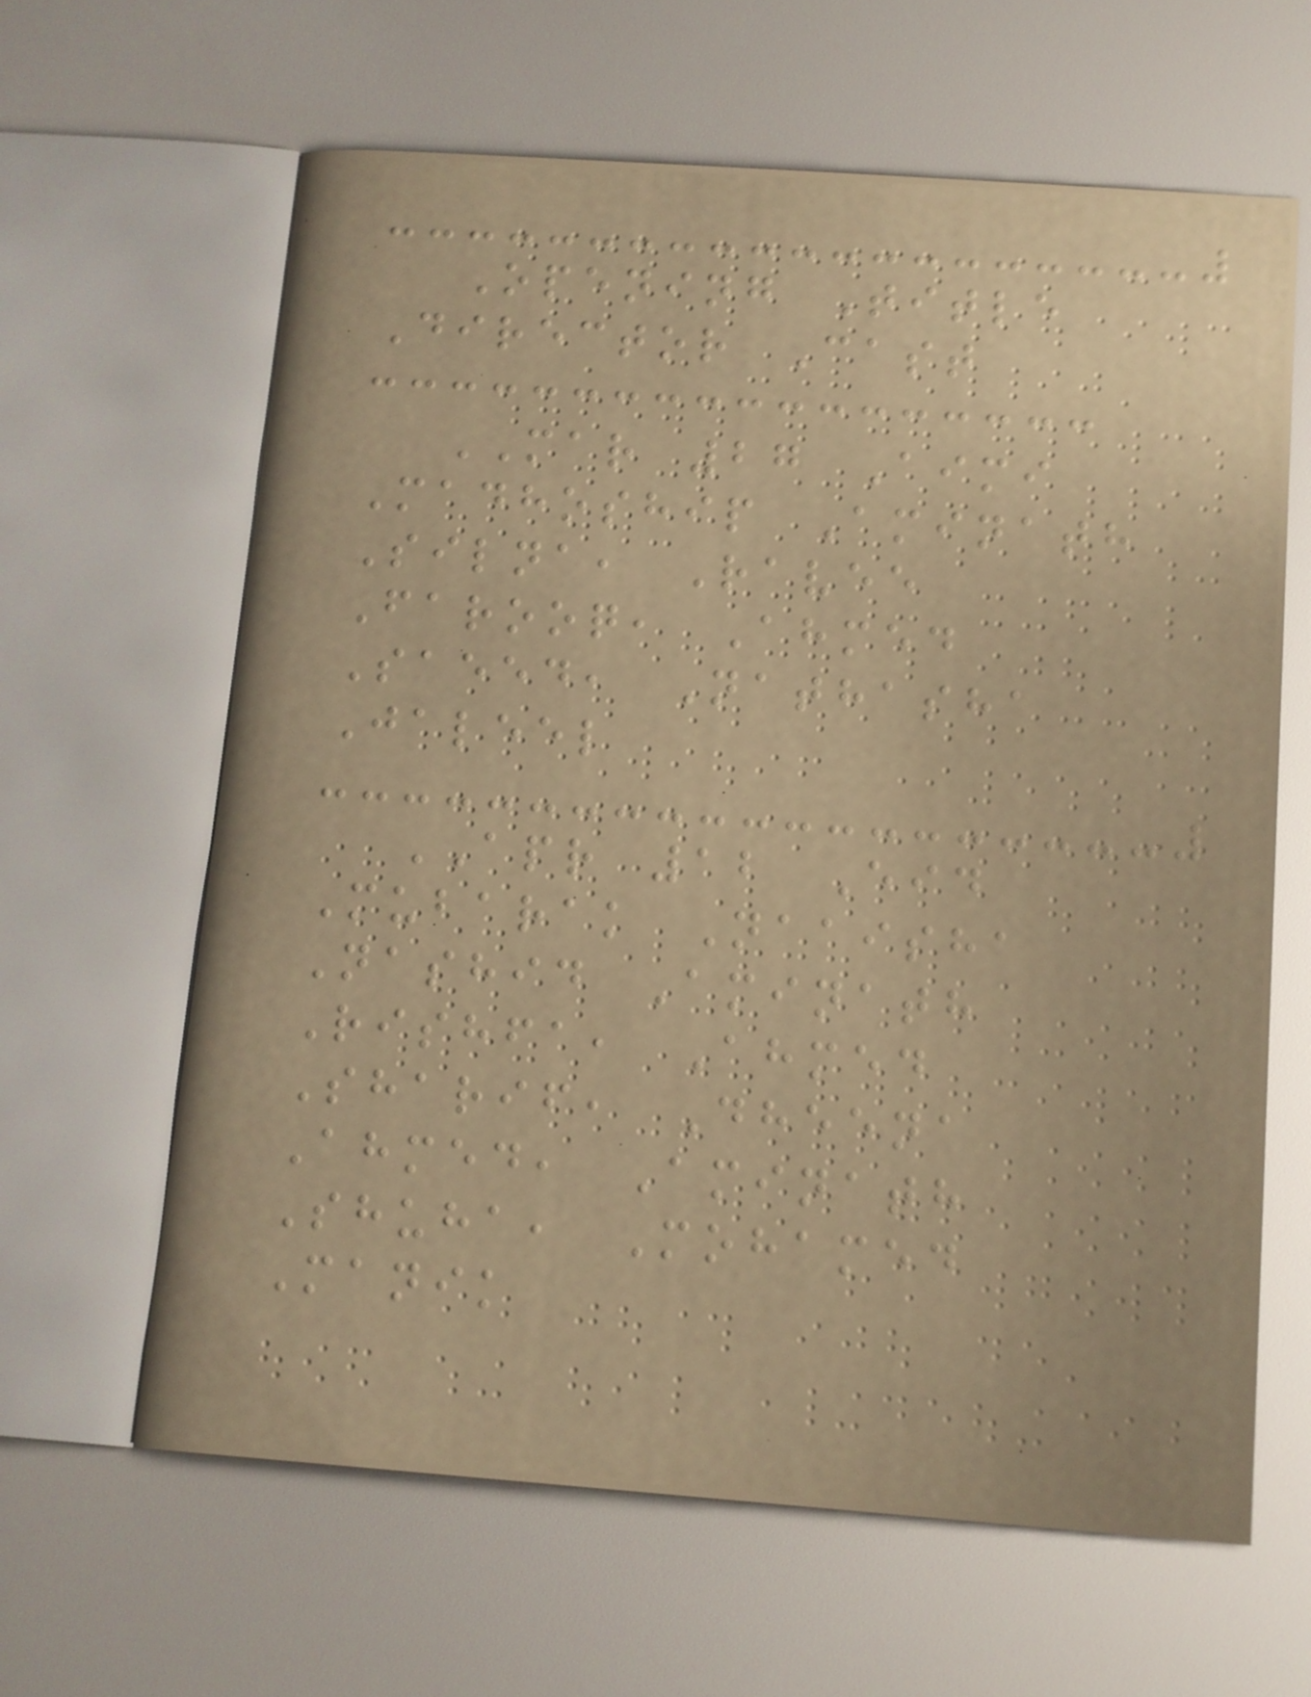Opening Title
Director Cast
MAR 27 Aimi
Madhoship Aminath
Silna, Ravee
Farooq, Ahmed
Saeed, Nathasha
Jaleel
APR 12 Eid
Mubarak Naaisha
Nashid Aminath
Rishfa, Ahmed
Sharif, Dheena
Ahmed, Aminath
Shuha, Mohamed
Manik
